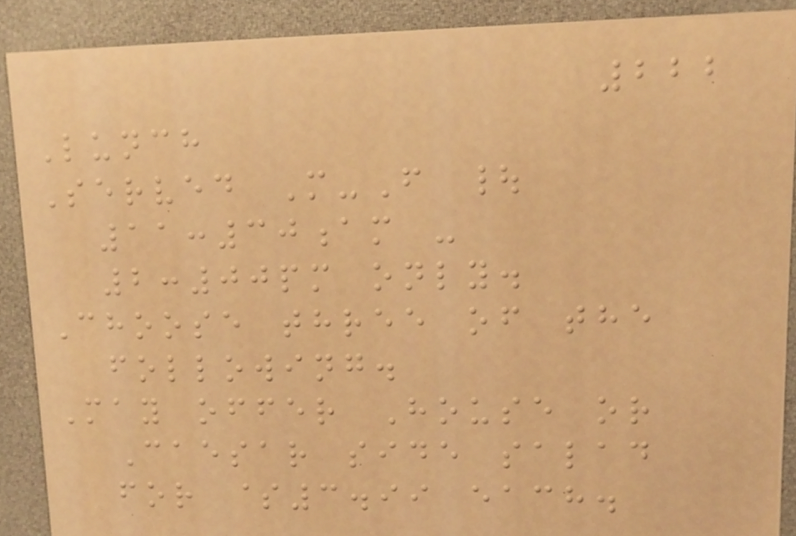222
Lunch
Served M-F |
11:30am -
2:00pm only.
Choose three of the
following.
May offer House or
Caesar side salad
for $3.99 each.
